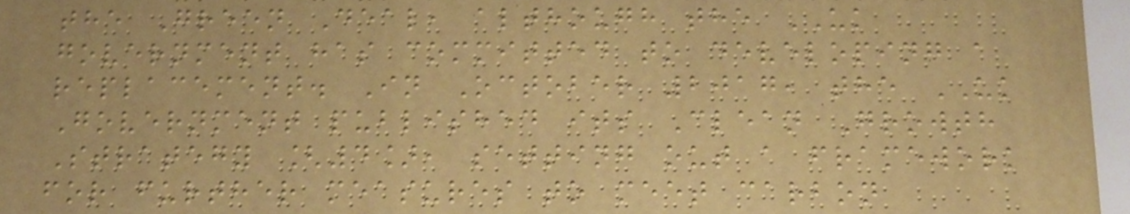the Green Deal, although the UK
government has committed to developing a
replacement. In October 2017, the UK
Government published its Clean Growth
Strategy [4], setting out a framework
for further measures to meet carbon
